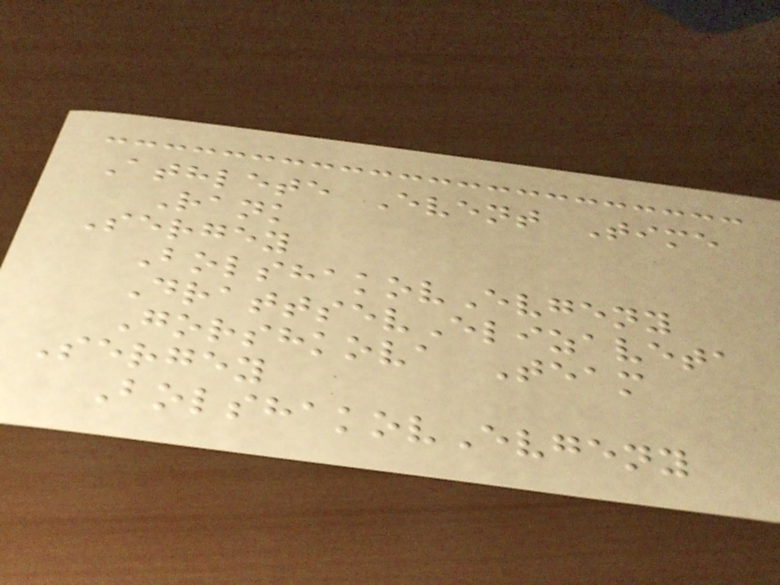Athlete Event Time
Rank
Sergey
BolshakovEvgeny
DrattsevElizaveta
Gorshkova Team
Sergey
BolshakovEvgeny
